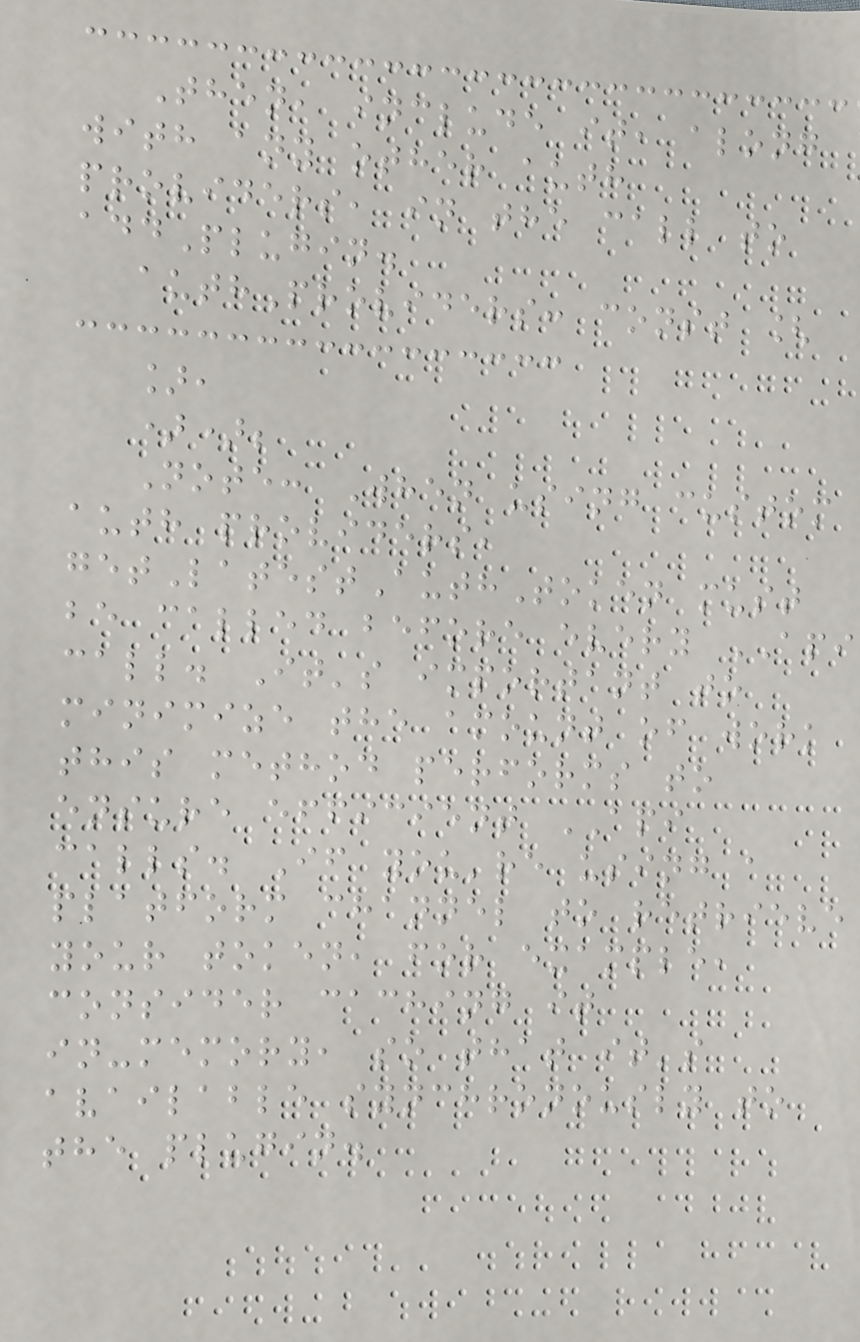Then, include it, along
with any other auth
providers, in the call to
addPlugin.
authProviders: const [
],
));
Note: When using custom
auth providers,
getLatestAuthToken must
be called before every API
call. It's important to
minimize the amount of work
this method performs to
ensure efficient API
calls. If you're using a
platform channel to retrieve
your token, for example,
consider caching it
in-memory, so that it's
available synchronously to
the plugin.
